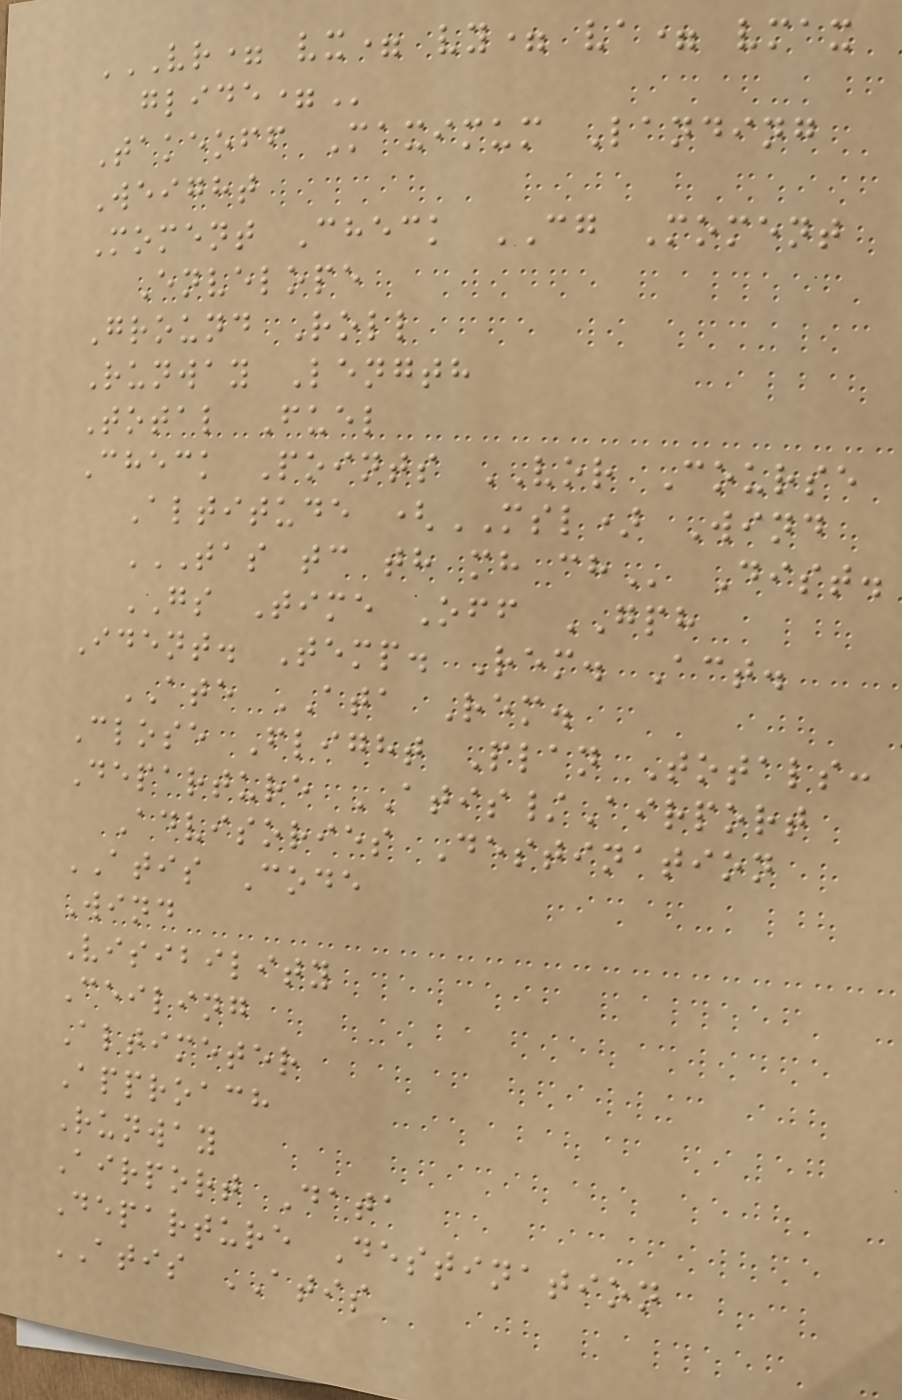VR= VX= VY= VA= VMAX
GLIDE=
Takeoff Maximum Landing
Weight
Moment Check CG Moment
Envelope
Ground Roll
Runway Length
Total Fuel
Check Points VOR Course
Altitude (MSL) Wind
TAS TC TH MH CH Dist.
GS Time Off GPH
Ident. Temp. Rem. Act.
ATE ATA Rem.
Close Flight Plan Totals:
Departure ATIS/Airport
Advisories Destination
ATIS Code
Wind
Visibility
Ceiling
Altimeter
Approach
Runway
Airport Data
Departure Destination
ATIS ATIS
